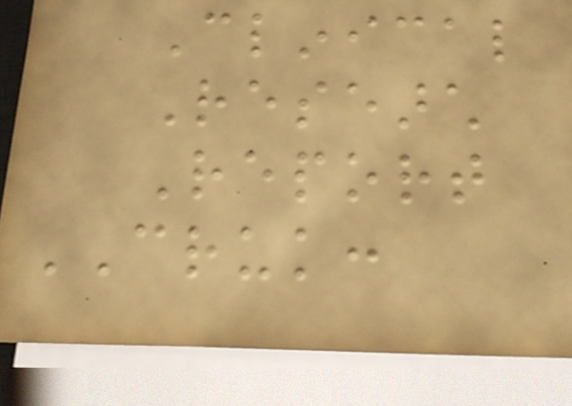Clinical
Research
Report
CRUK:
